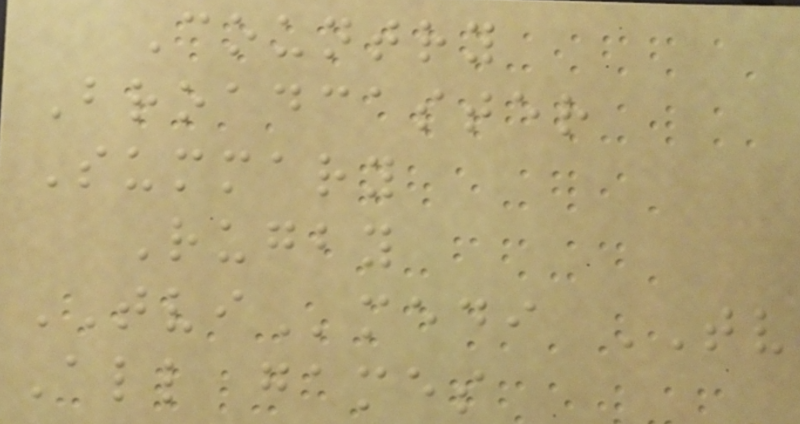Country
Broadcaster
Summary
Rugby
TVImedi TV
All games
